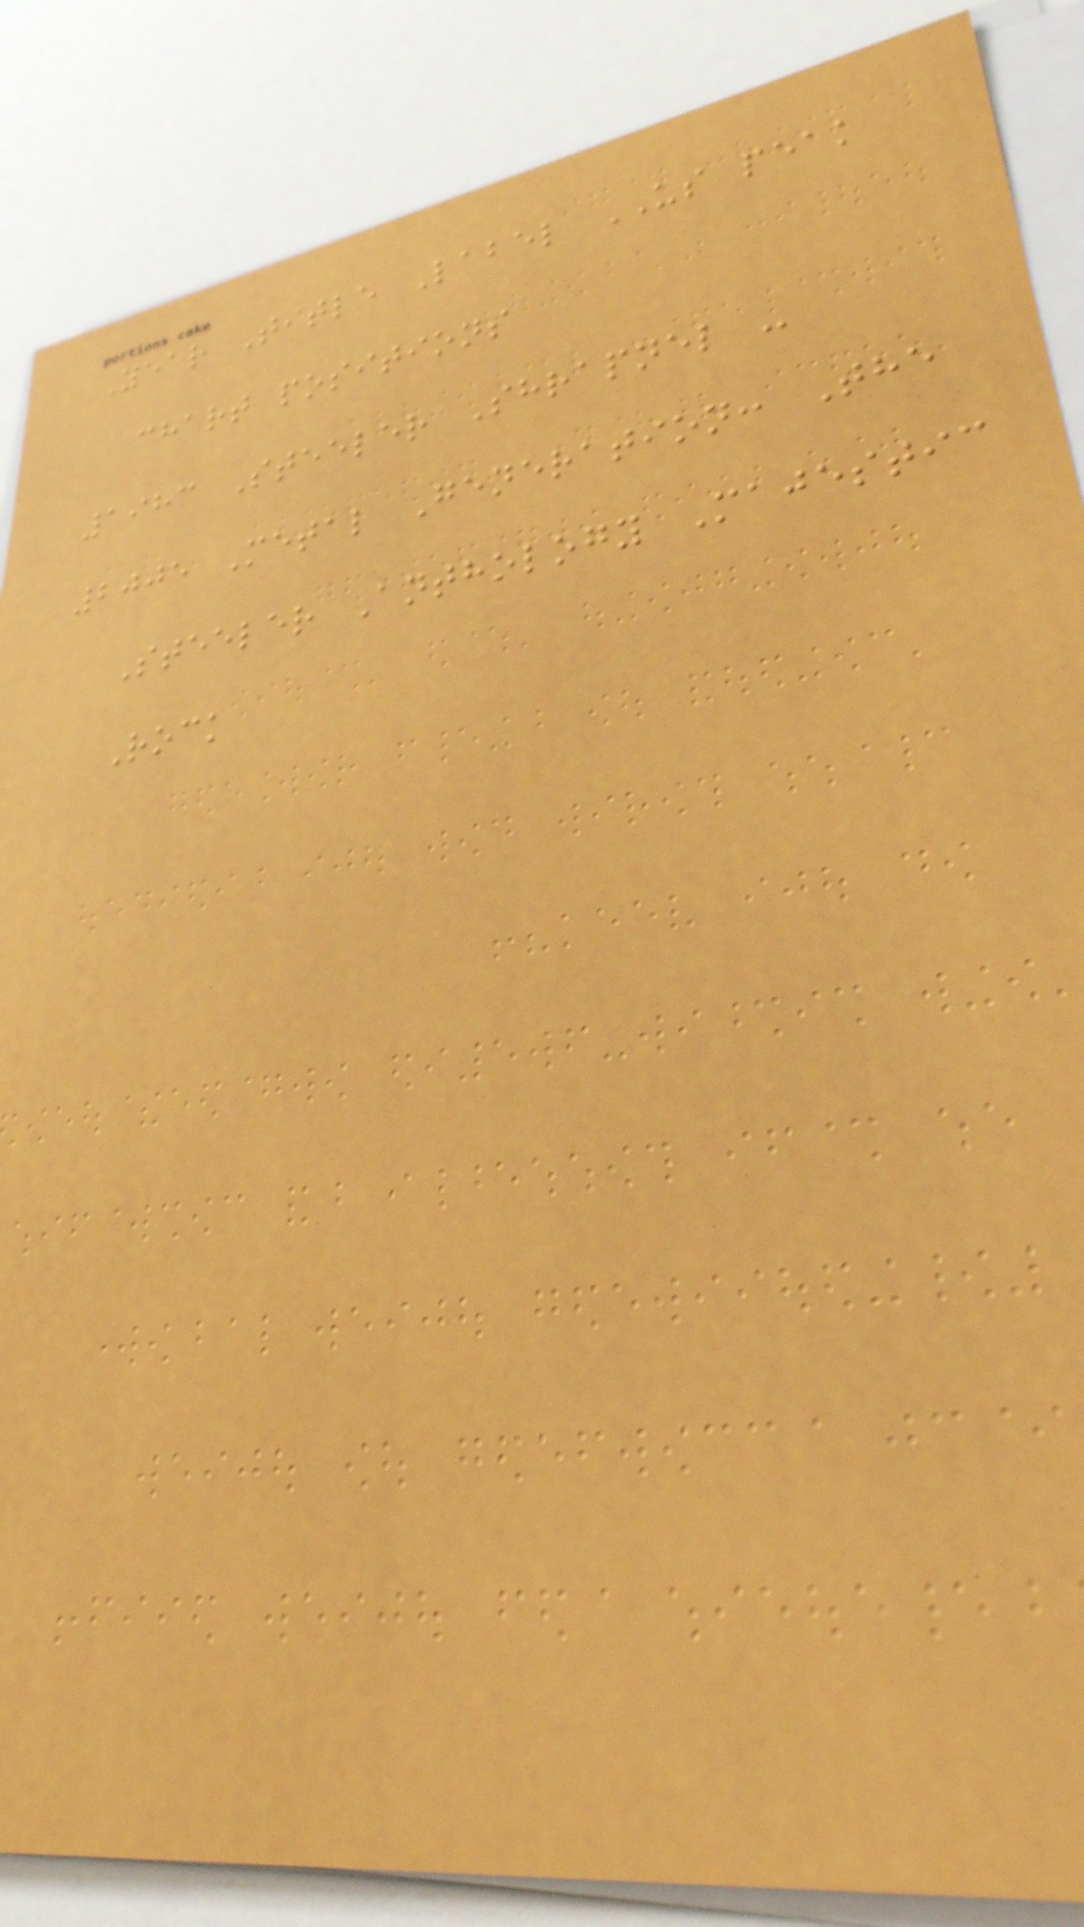Year Title Label US peak
chart positions
1983 Steeler Shrapnel -
2005 Metal Generation: The
Steeler Anthology Majestic
Rock
